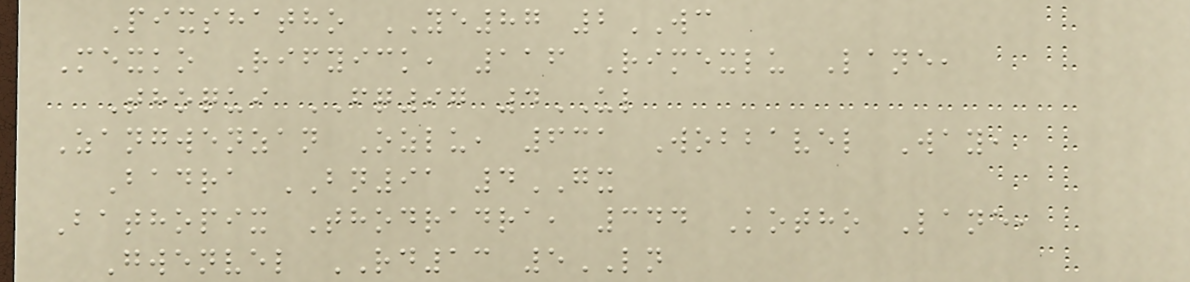Pixshatho YE87 2WC
Mexko Rifyick, 116 Rimexlu Lane,
Thoqui FQ97 4UL
Zangwenzan Ozlu, 631 Wobbavel Way,
Badra BN91 4GX
Bathopix Thodradra, 344 Kotho Lane,
Gwenvel RD13 5LN
